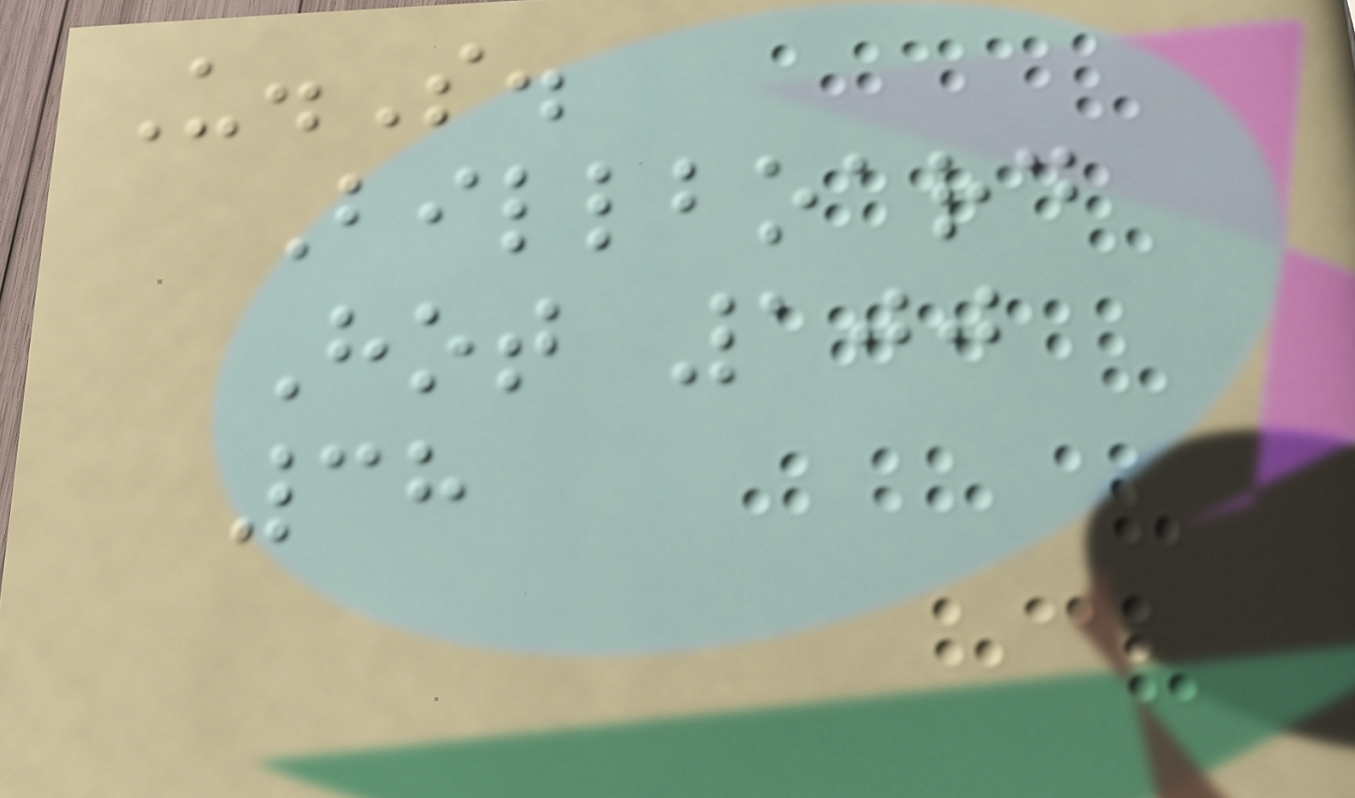U.S.
Billboard
Hot 100
38
